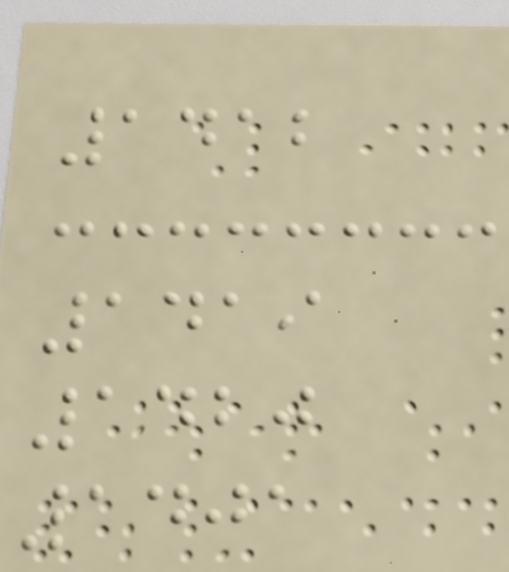1412
1419
1420
1401
